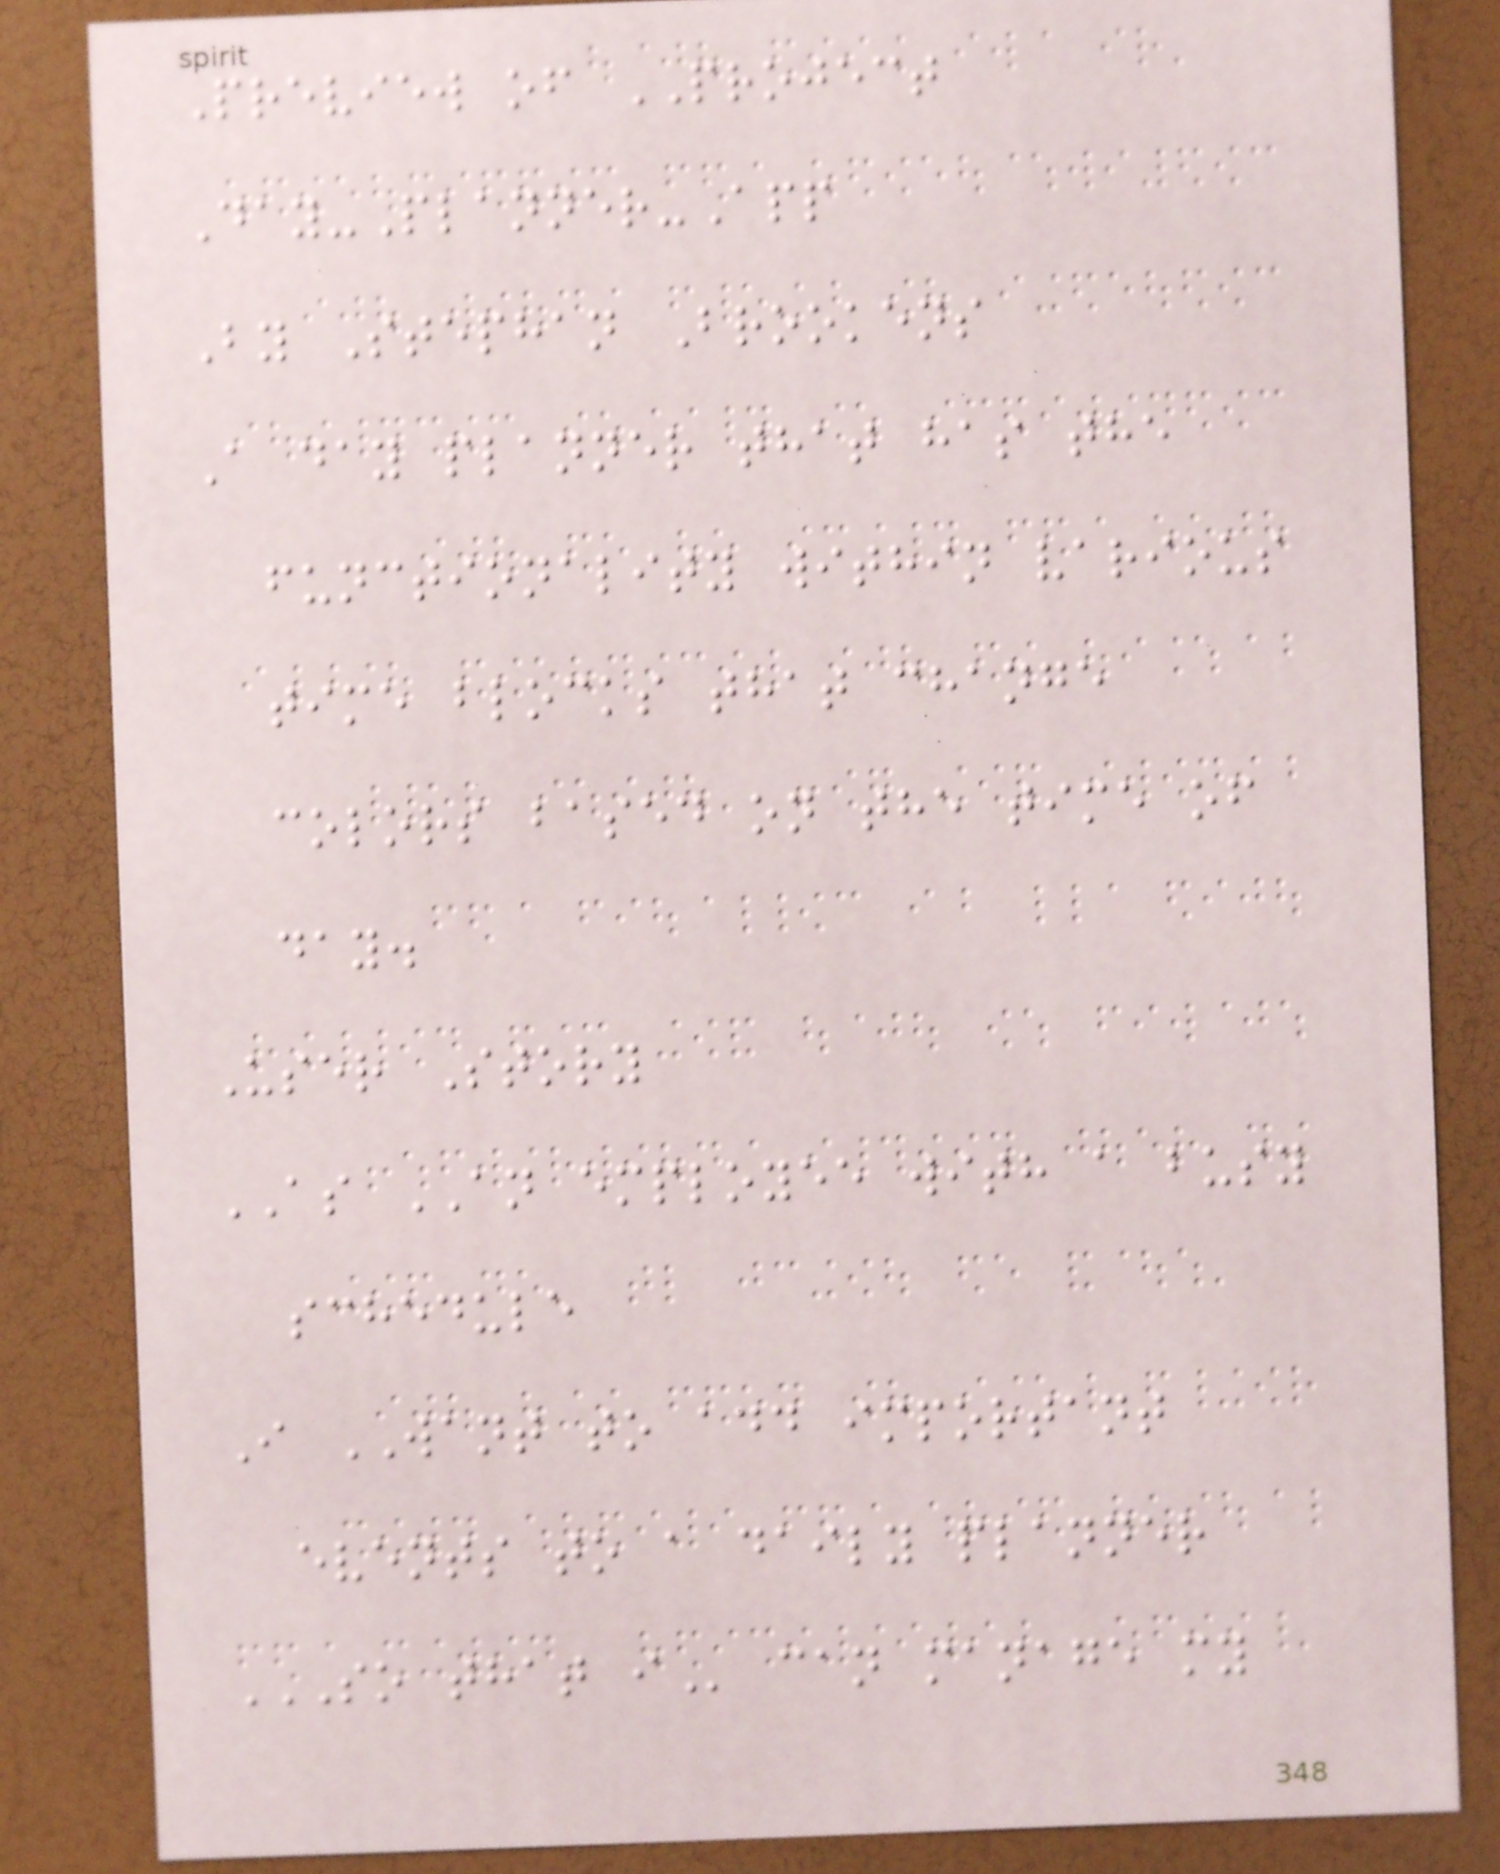Preview of PROJECT
Day-Planner-App
By Stephan Brookens
A day planner that has the
functionality within various
time blocks that change
colors based on the time of
day.
User Story
AS AN employee with a busy
schedule
I WANT to add important
events to a daily planner
SO THAT I can manage my
